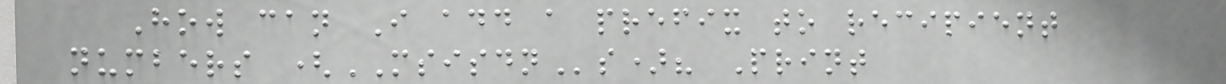How can I add a prefix to recipient
numbers (MSISDNs)? Print
